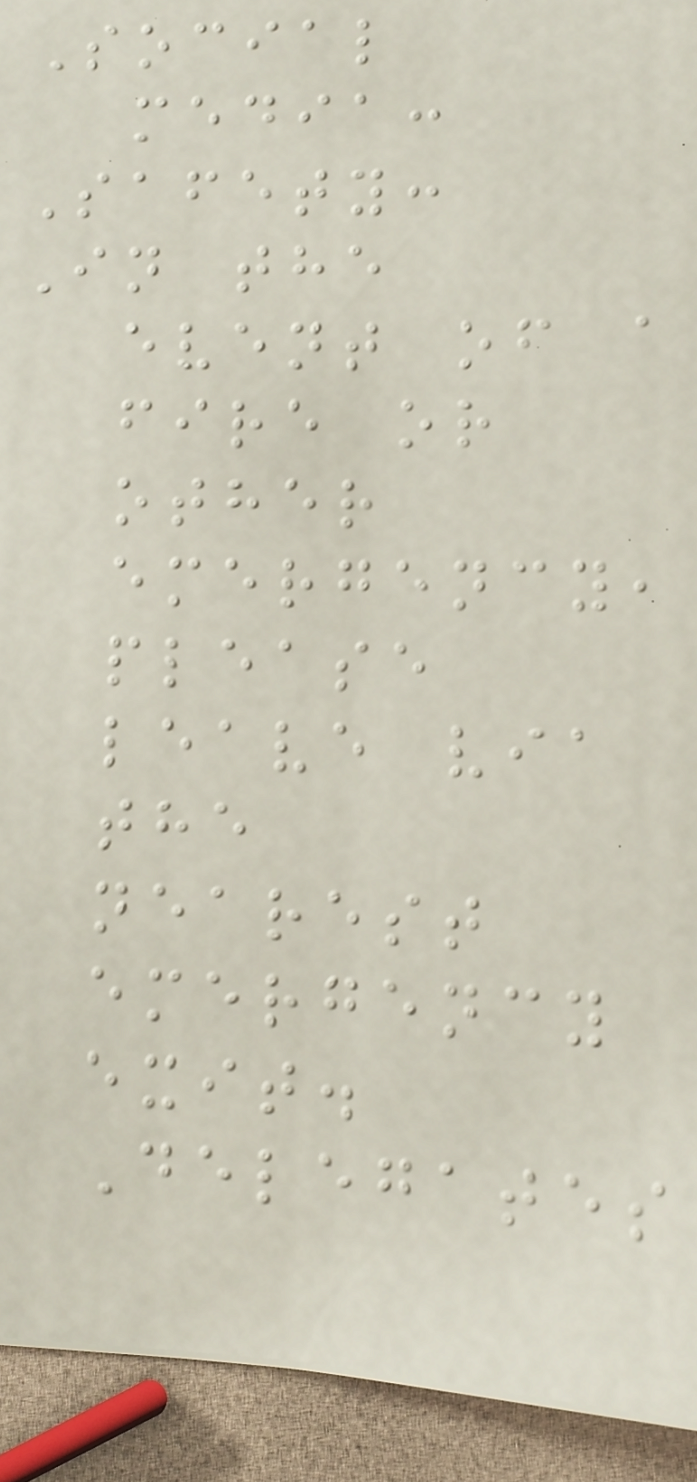Social
media:
Safety:
In the
event of a
fire or
other
emergency,
please
leave via
the
nearest
emergency
exit.
Delegates
